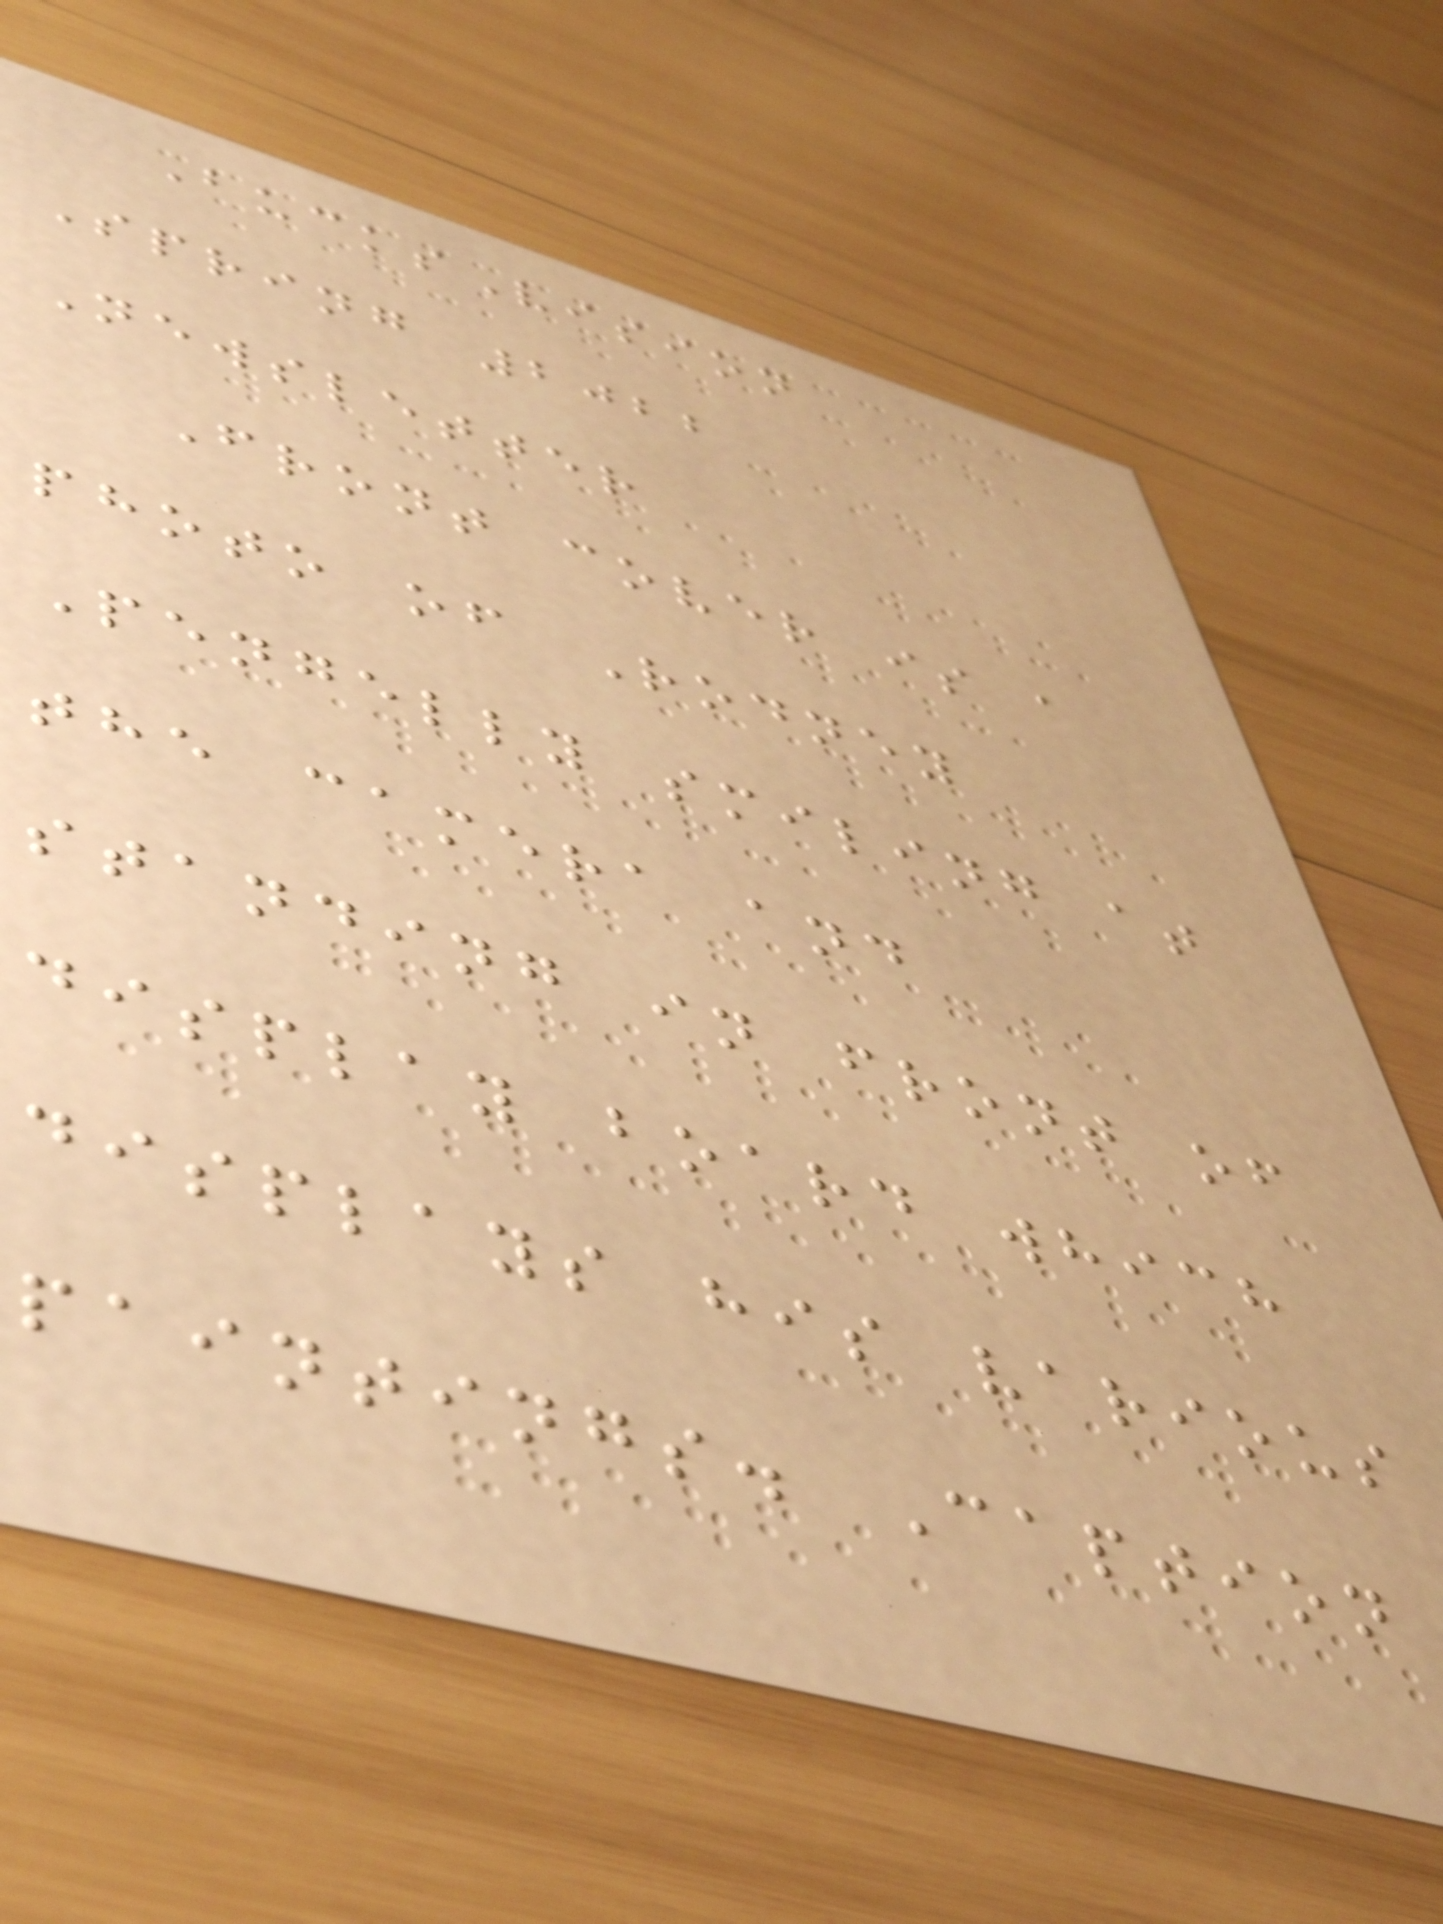BucksVision
Spring 2022
Newsletter
Front cover is a
photo of Rodney
Pengelly smiling at
the camera and
standing in front of
display board which
displays his various
paintings. Caption
